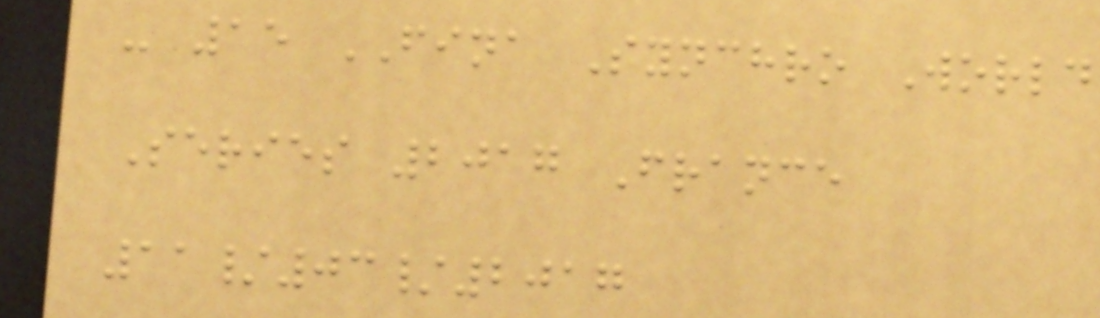- 15 FINA Synchro World
Series 2017 France
11/03/2017
